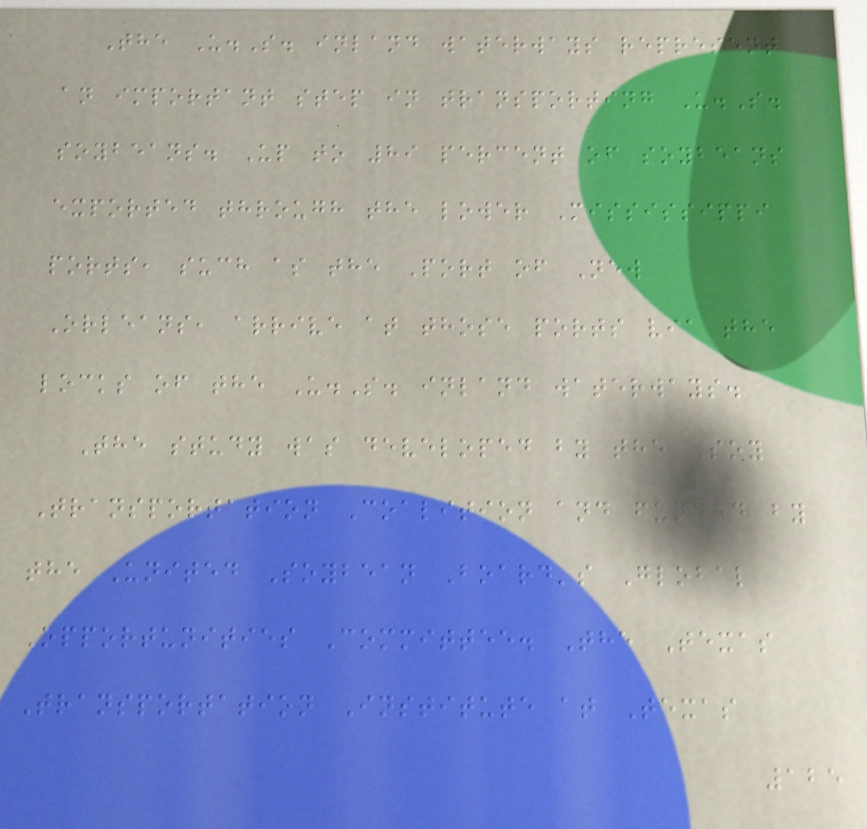The U.S. inland waterways represent
an important step in transporting U.S.
soybeans. Up to 89 percent of soybeans
exported through the lower Mississippi
ports, such as the Port of New
Orleans, arrive at those ports via the
locks of the U.S. inland waterways.
The study was developed by the Soy
Transportation Coalition and funded by
the United Soybean Board's Global
Opportunities Committee. The Texas
Transportation Institute at Texas
125
